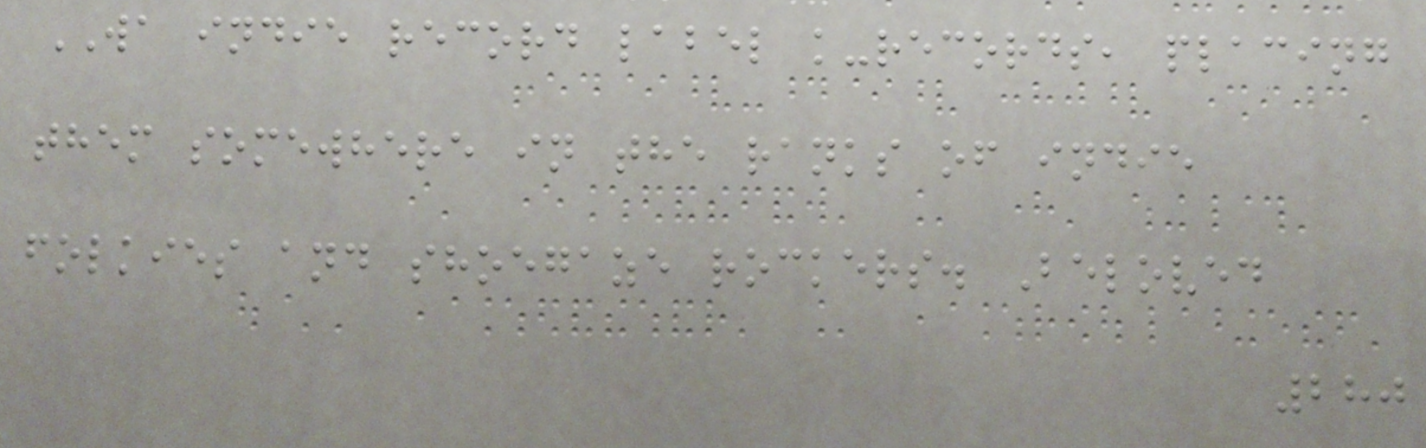WA indie record label k-records, placing
them somewhere in the ranks of indie
folkies and shoegaze rockers. Beloved
280
